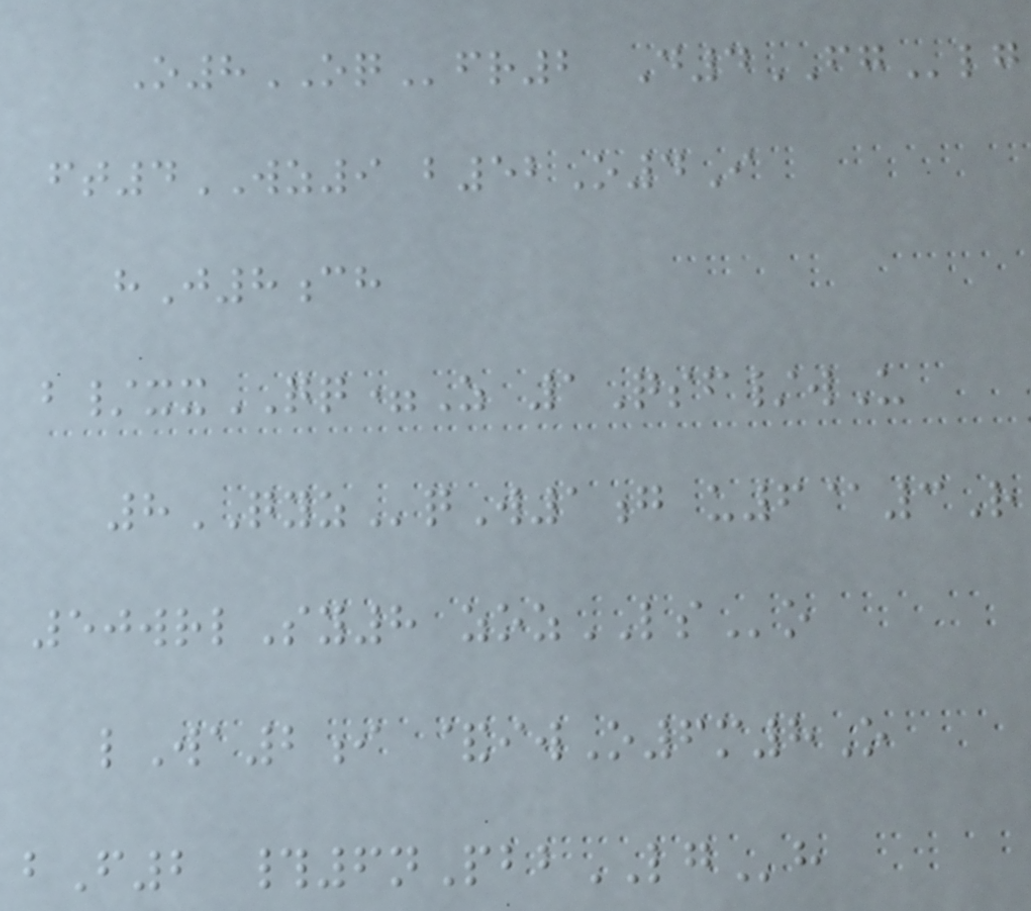O8OQfr2 D4FGlg
ft4WZ9 b52O4I
hJ8ch
b/xxQQ=Z 1Qsf/wU
8QYZqW1g u6@3R
50wrlSy8 zozLSo
lWa2i &iwO6m8O
bF2 #6nPbbLGh
